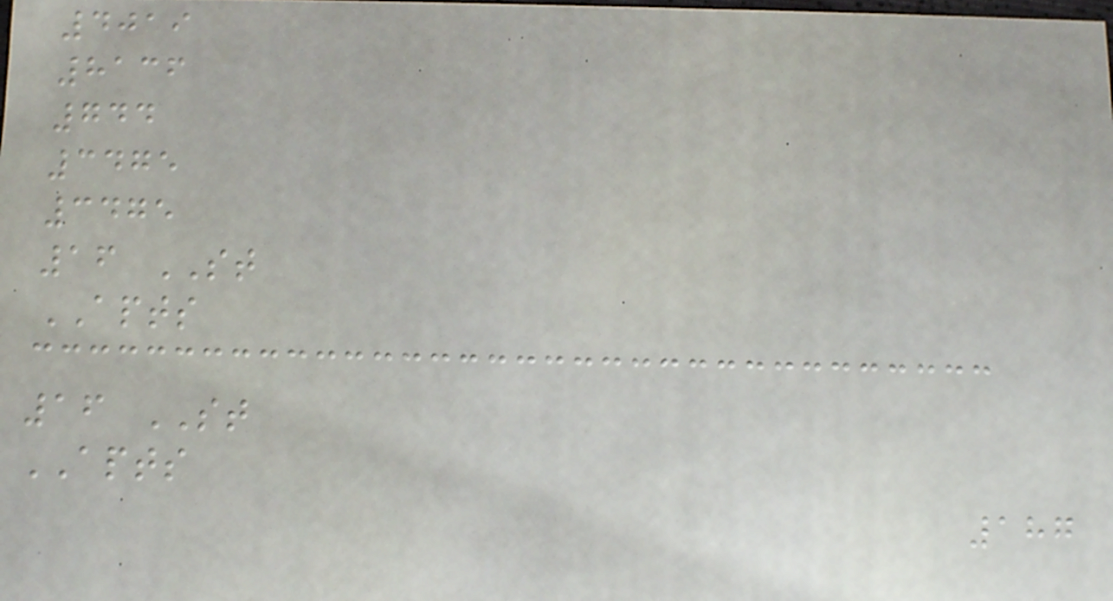4019
8136
744
3475
3475
16 ST
APTS
16 ST
APTS
187
